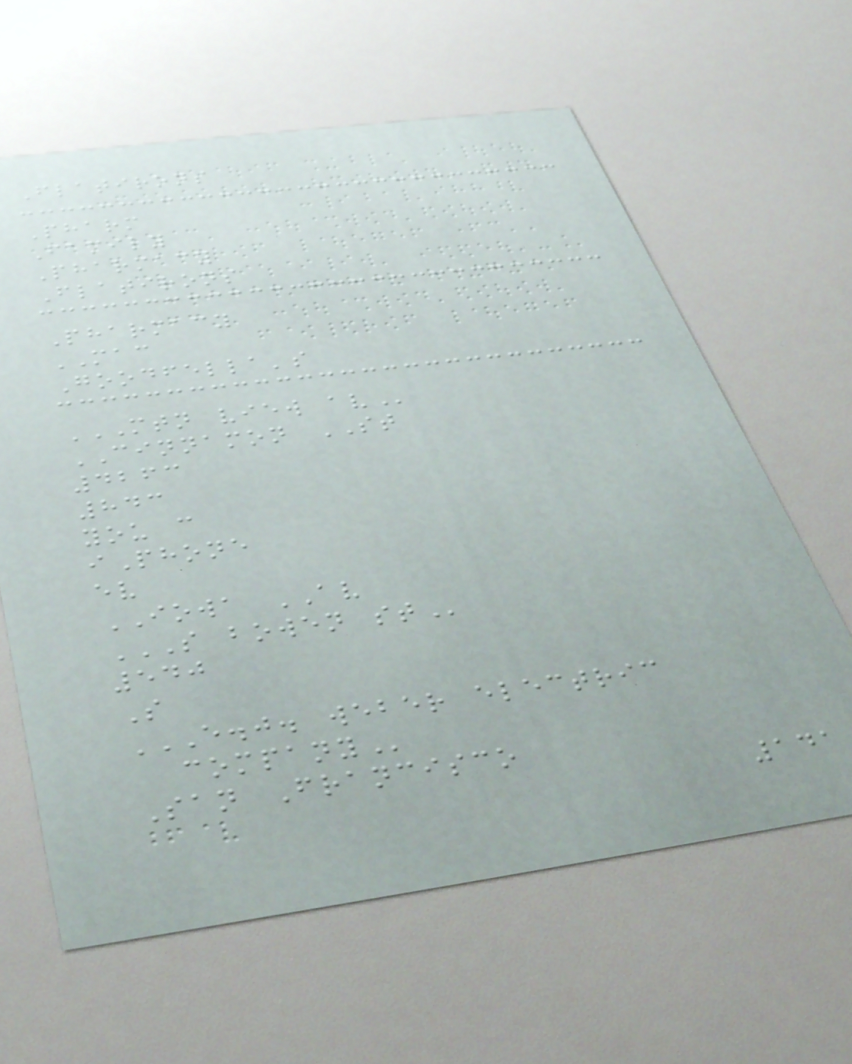Flatirons
Pharm
Family
Pharmacy
Flatirons
Pharmacy
MAC
Goodfella's
MTN VIEW AV
CINNAMON ST
4263
843
you c
iPhone
ev
IOWA AV
S BOWEN ST
540
S
E.J. WEBER ELECTRIC
COMPANY
San Francisco
141
